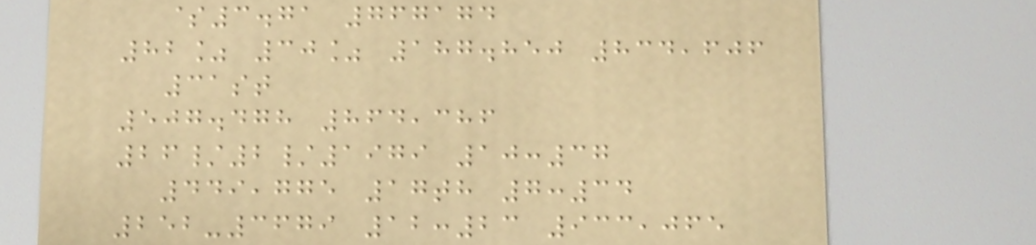$3.71 767174
82% 30% 187.850 834,606
31st
507.478 864,386
26/2/1979 10:37
449,775 17th 7:34
252-3679 12:23 933,065
